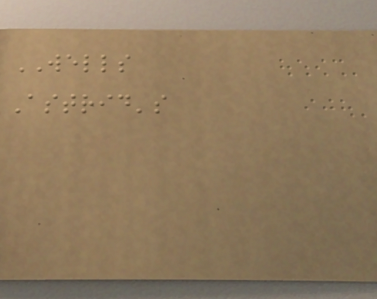WELLS
Astrid's
